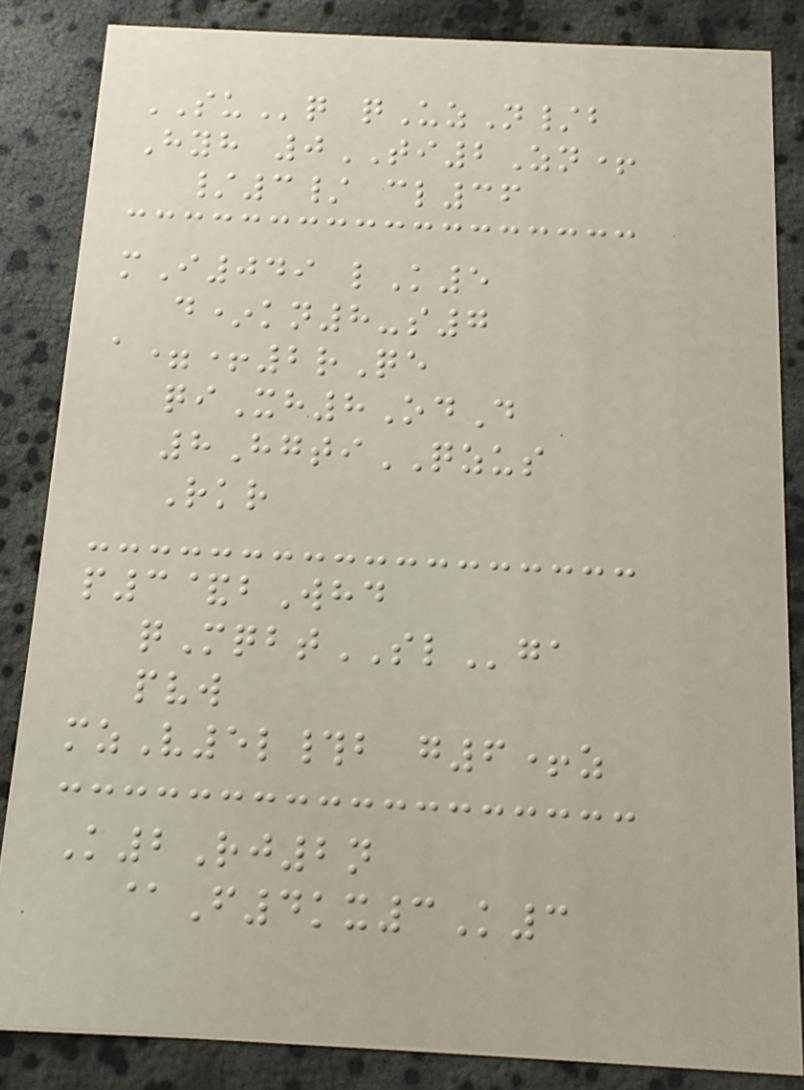SUq qUzN/b
Hyh 0TI2Zn+
/3/ cl36
mI049 lK5
d*kn8-s7
a=+2rQe
qiXh8OdD
8HgtiQZUS
Rkr
p3&bWhd
qMqbtSLga
pvw
mzV5l#b g6+z
K2Rj2n
@F4kx3K3
